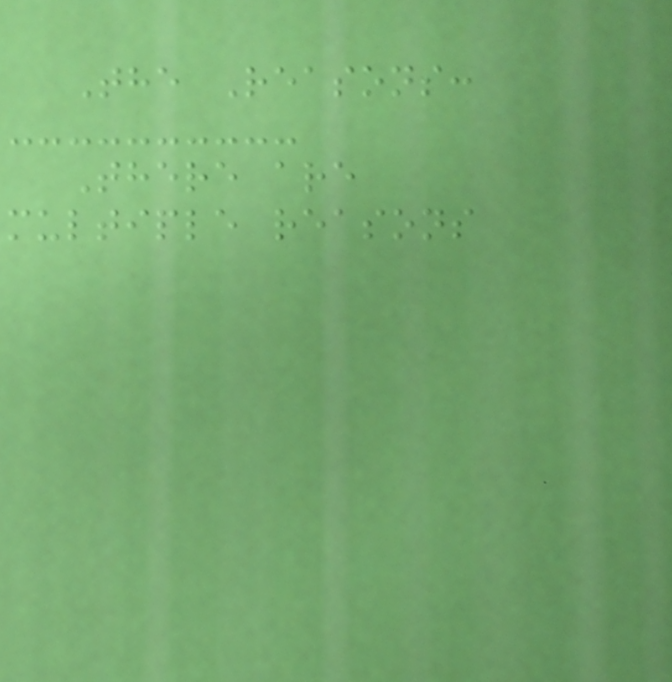The Reasons:
There are
multiple reasons
